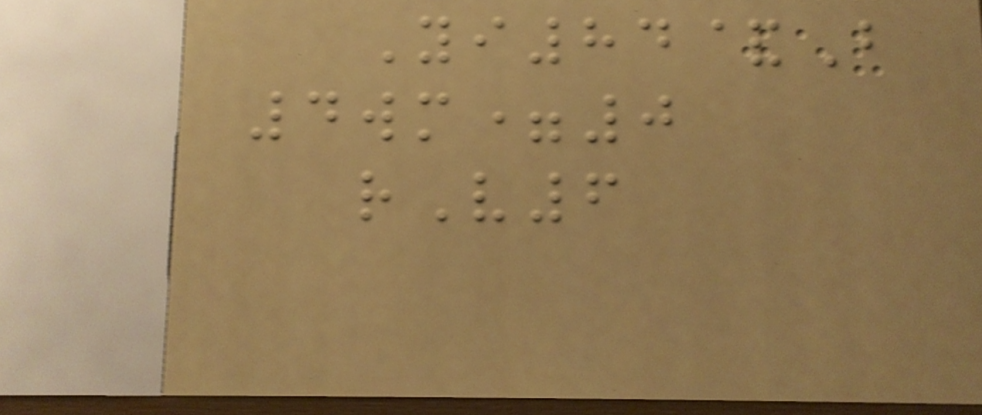Yi84&B
4wm=0
rV6
